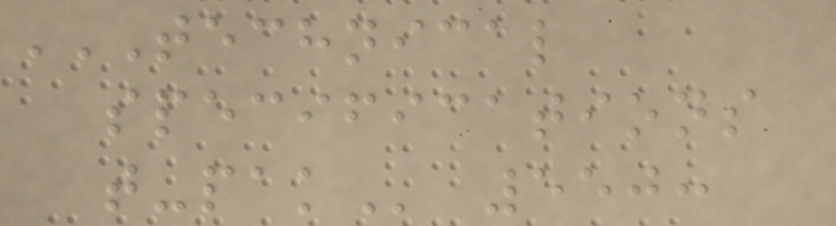TECHNICAL
SPECIFICATIONS
T-PAK 550:
